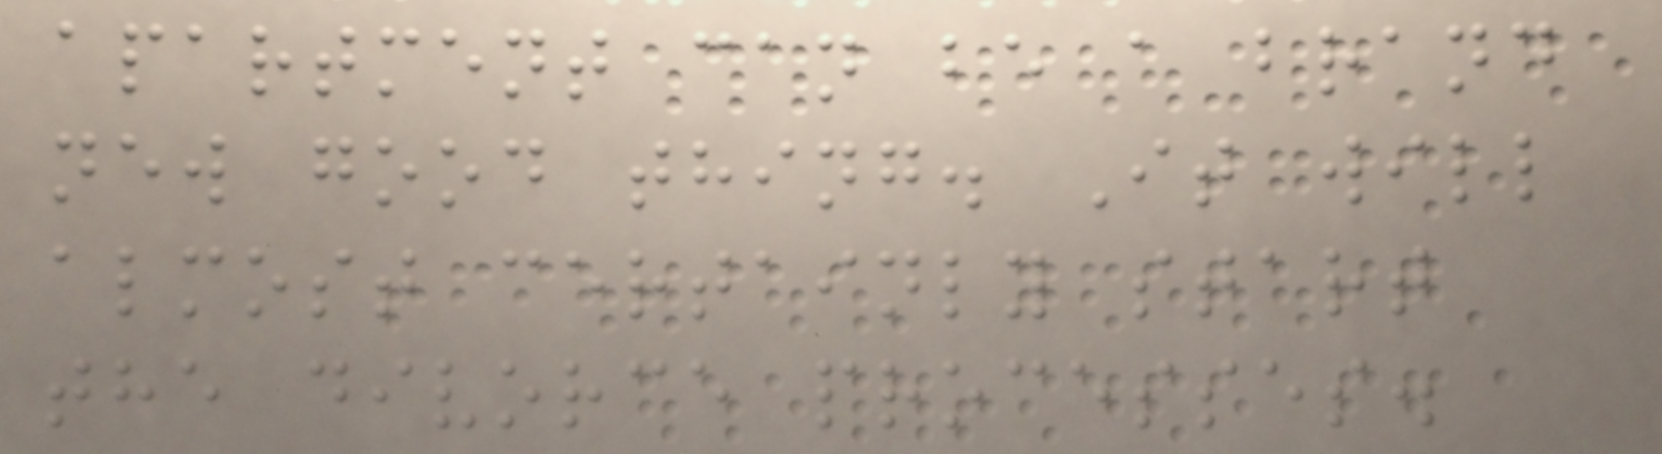apartment can be a brand
new good thing. It will
almost certainly start
the divorce processes.
